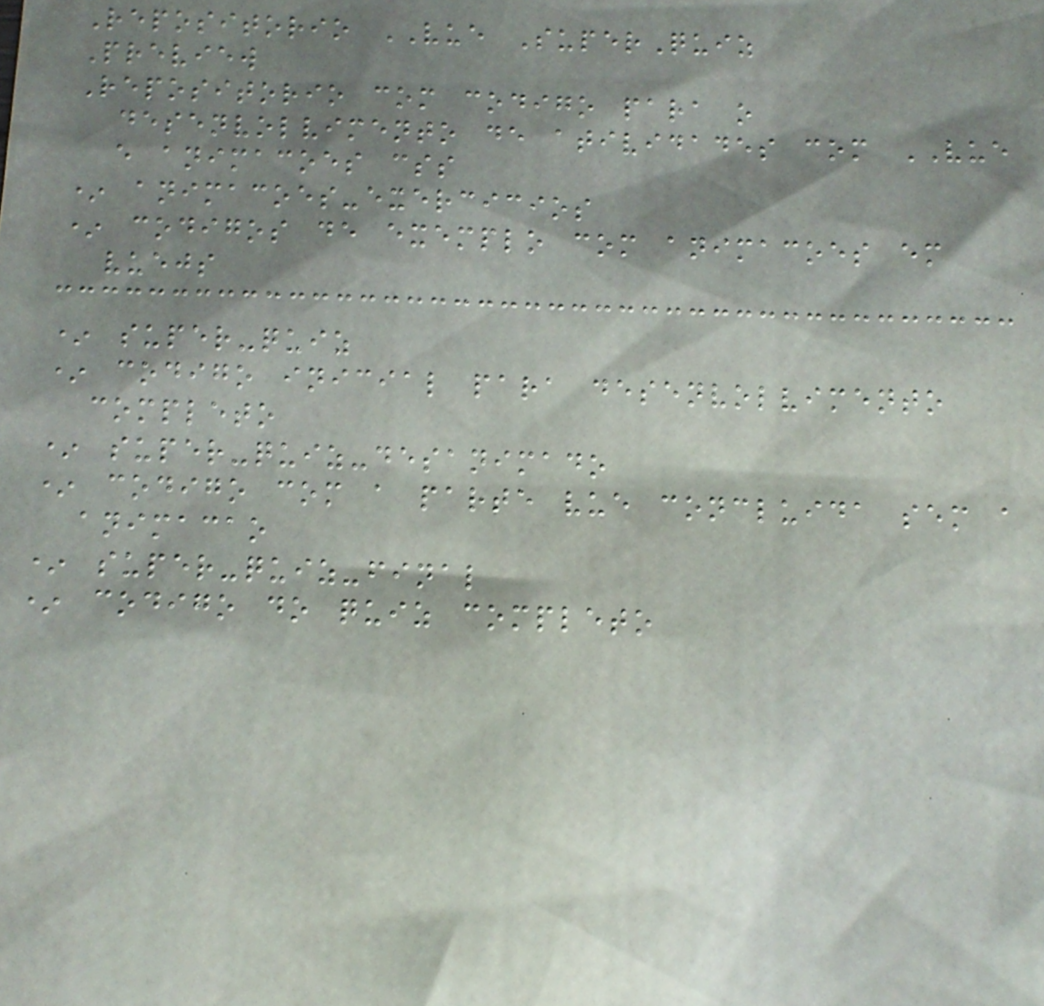Repositorio VUE SuperQuiz
Preview
Repositorio com codigo para o
desenvolvimento de atividades com VUE
e animacoes css
* animacoes-exercicios
* codigos de exemplo com animacoes em
vuejs
* super-quiz
* codigo inicial para desenvolvimento
completo
* super-quiz-desanimado
* codigo com a parte vue concluida sem a
animacao
* super-quiz-final
* codigo do quiz completo
